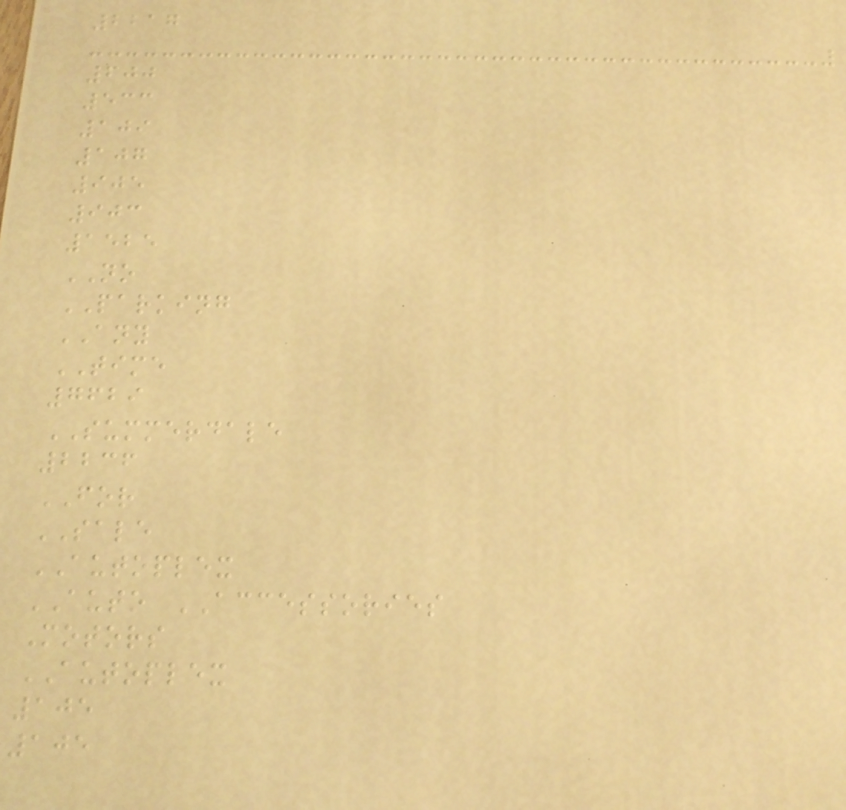2217
600
533
109
107
905
903
1525
NO
PARKING
ANY
TIME
7629
SUMMERDALE
2236
FOR
SALE
AUTOPLEX
AUTO ACCESSORIES
Motors
AUTOPLEX
105
105
